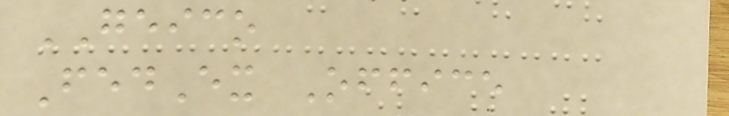GEICO
FedEx Office
